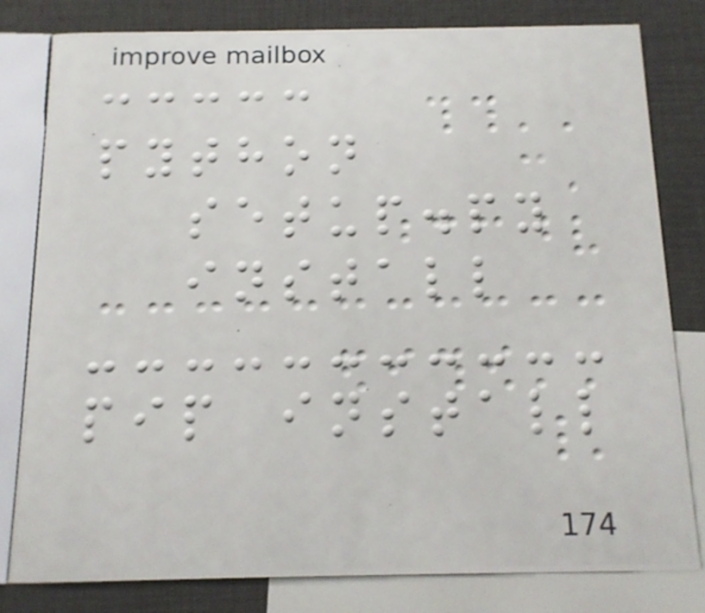python
setup.py
install
pip install
